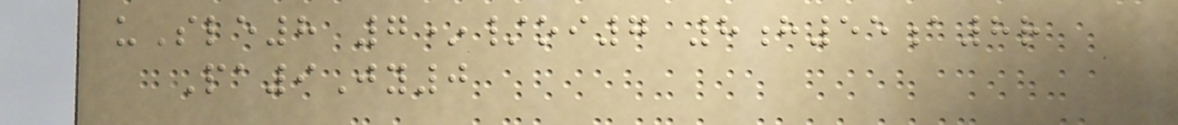uSle8 7*/oi7 8h55a8r
Pa9Jy0
